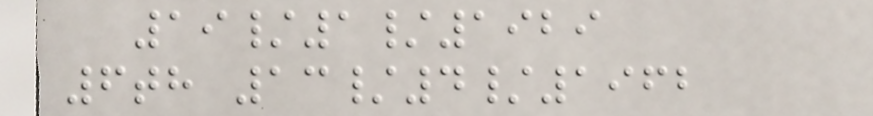19/1/1929
6th 13/4/1962
